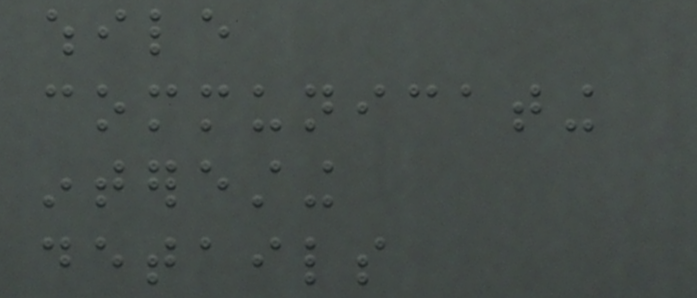while
communicating
interesting
details
